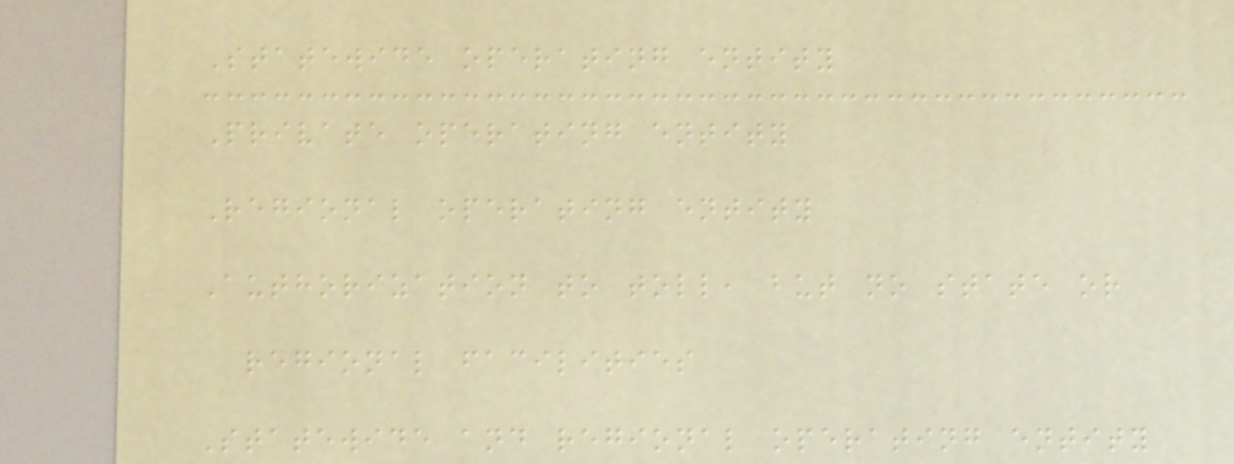Statewide operating entity
Private operating entity
Regional operating entity
Authorization to toll, but no state or
regional facilities
Statewide and regional operating entity
